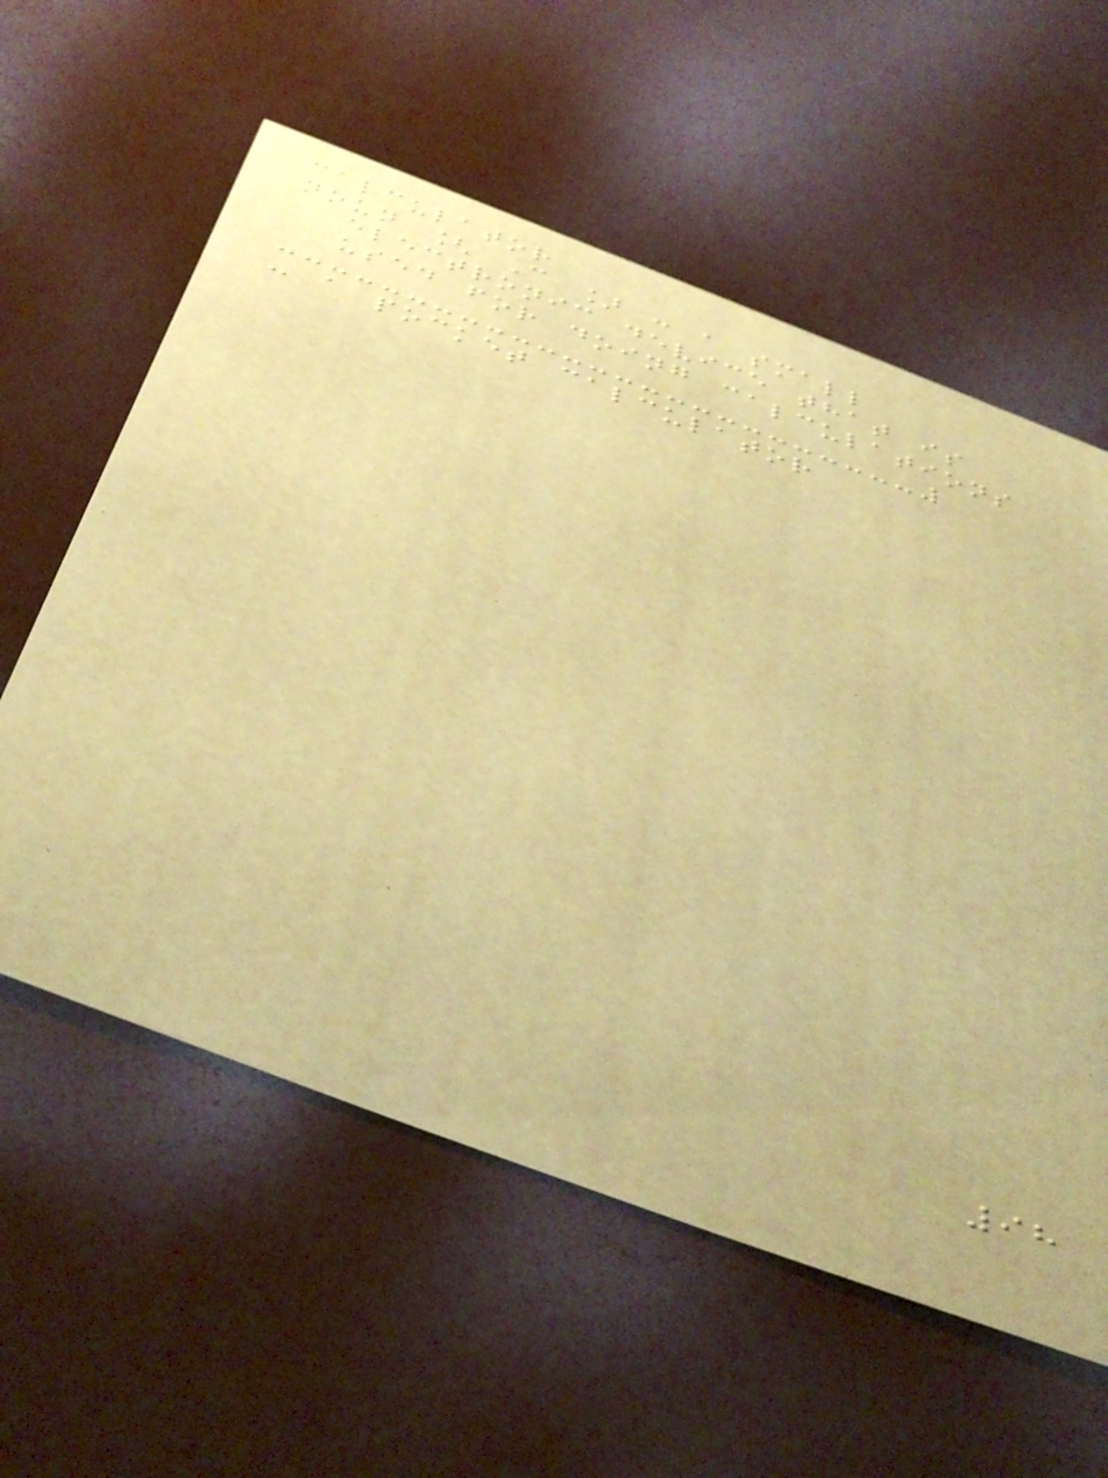calculator
noun [ C ] : a small
electronic device that is
used for doing calculations
- a pocket calculator
98
